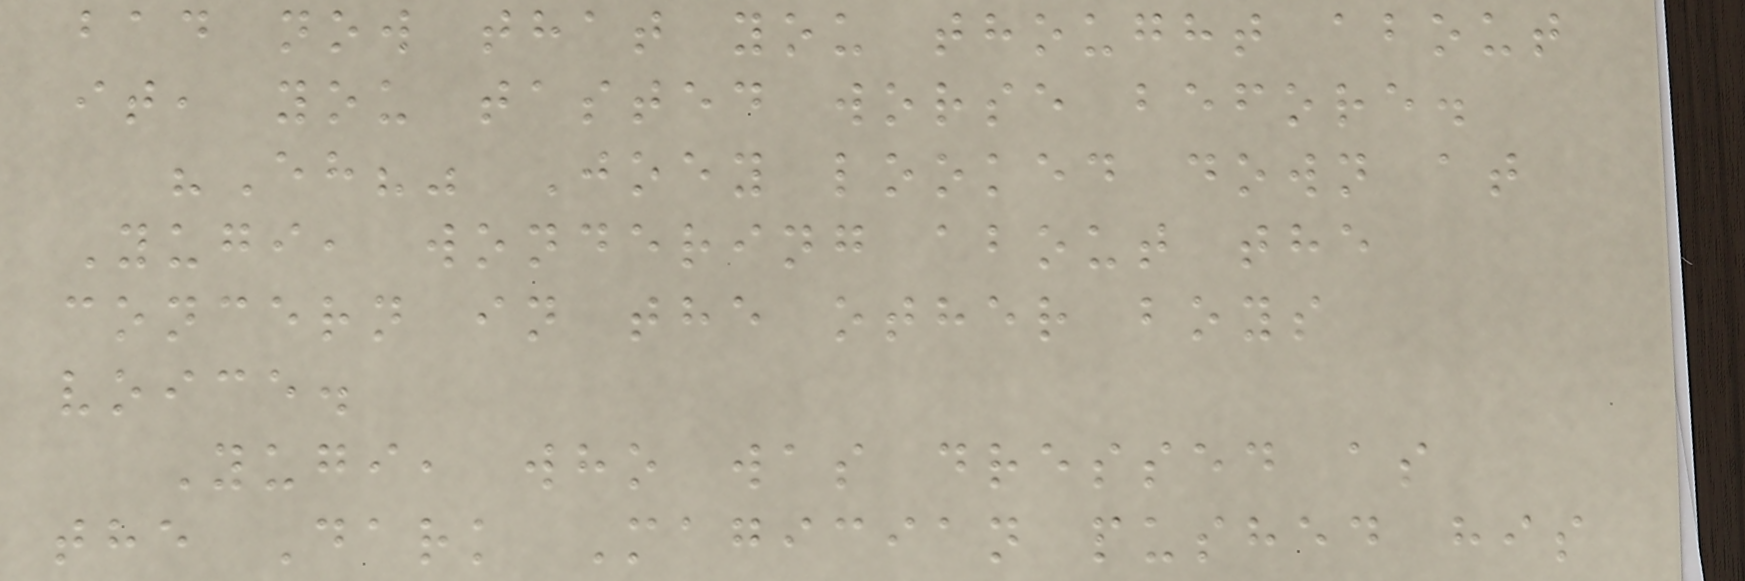bad now that you thought about
it, you tasted worse before.
"Eh?" Joey looked down at
Yugi, wondering about the
concern in the other boys
voice.
Yugi, who was dressed as
the Dark Magician pushed his
